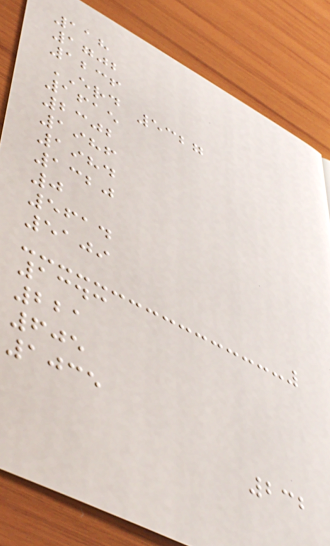118
1702
1236
ERD 5327
1615
2302
1986
1984
1320
0
5614
5109
1343
221
605
1035
232
